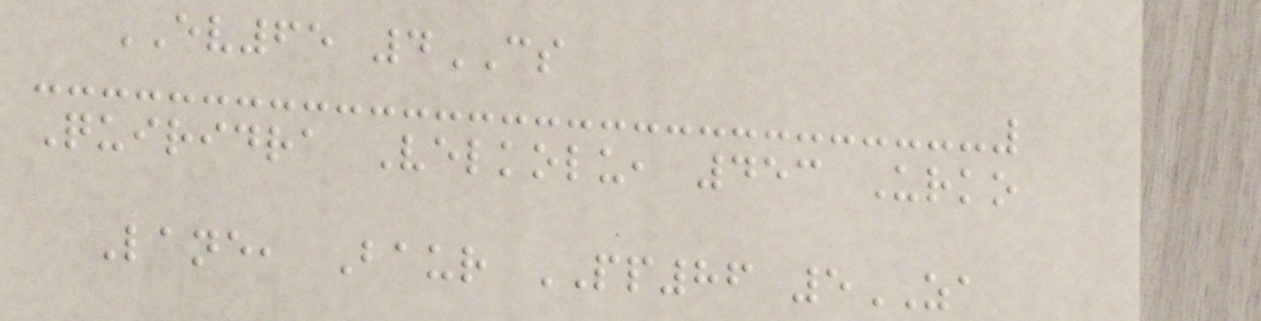EV65 4CS
Quiridra Velkolu, 453 Urko
Lane, Baur PP86 5ZA
